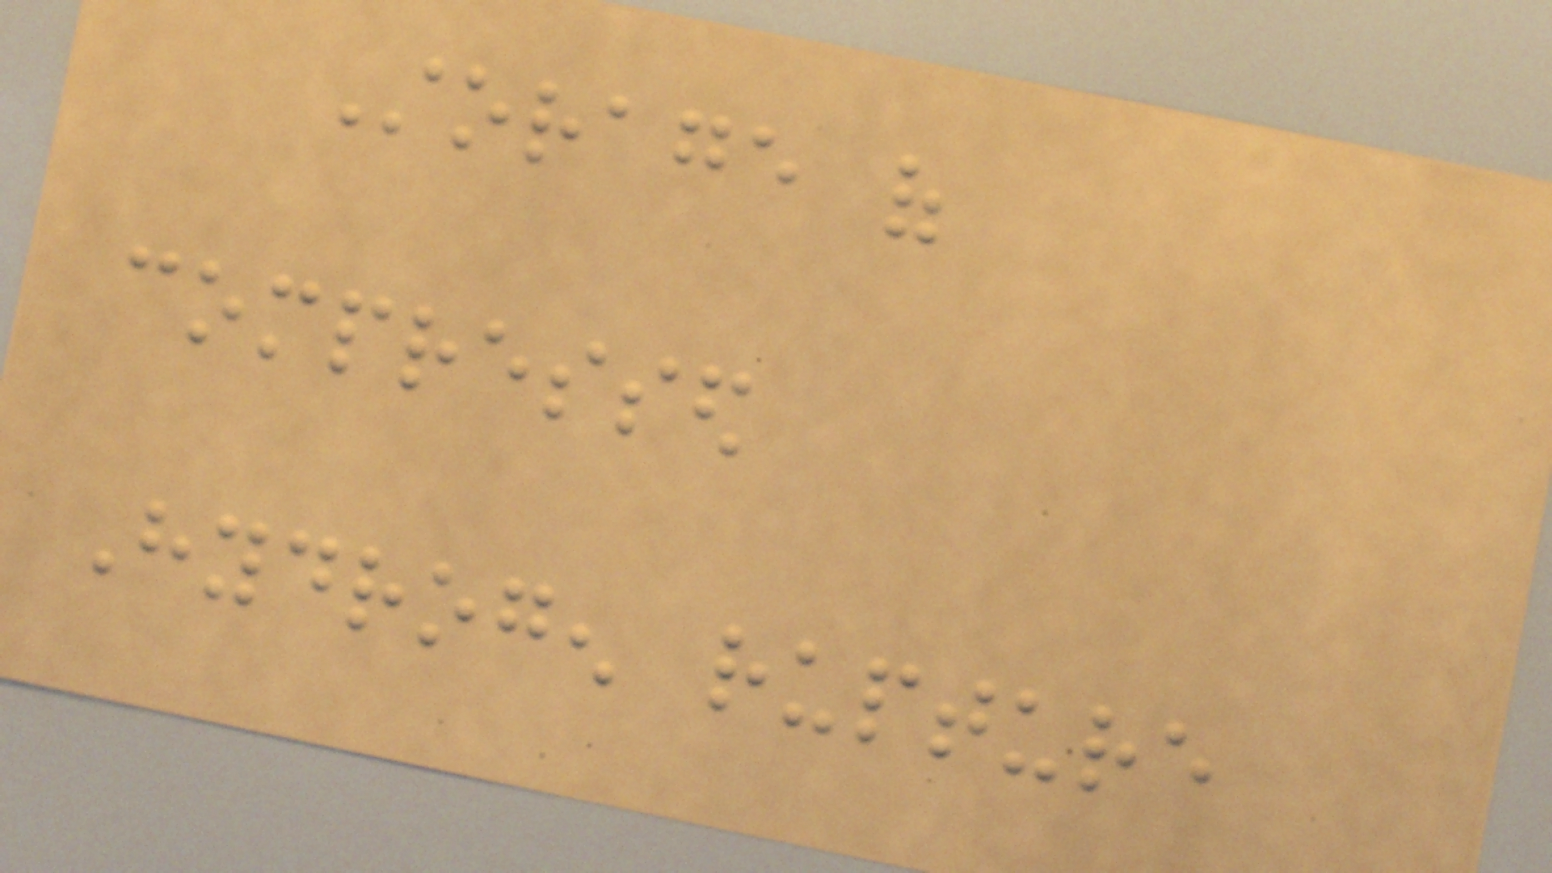Storage of
compressed
Hydrogen rupture
